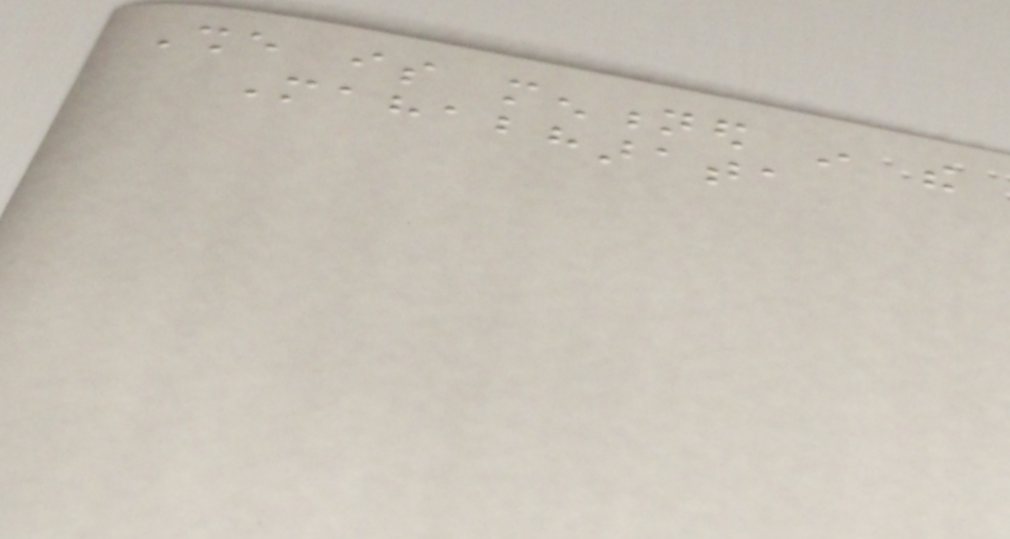She is mentioned in the
Mahabharata
